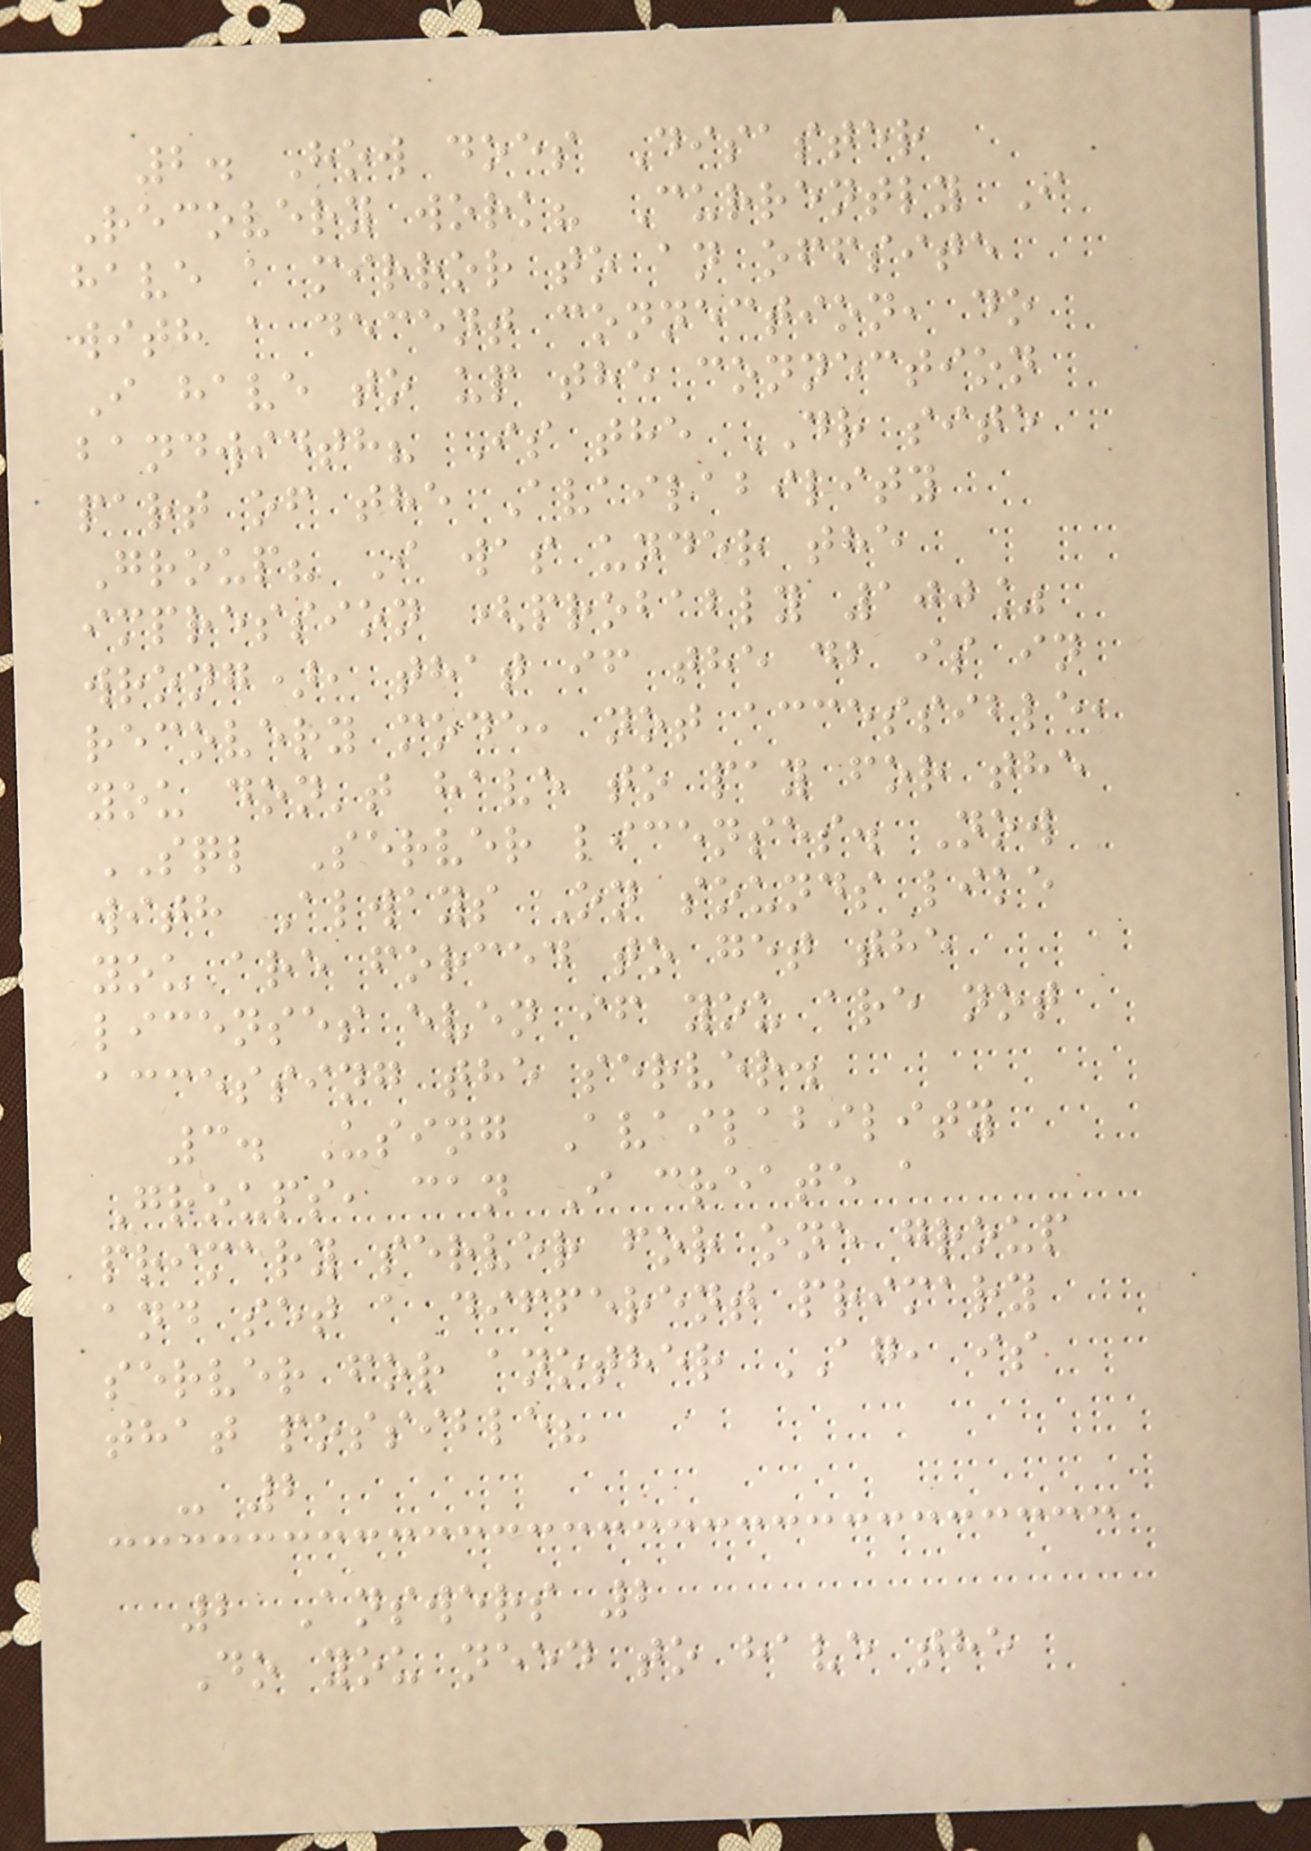2. How does Disaster
Recovery work? Currently I
have a mirror to an offsite
with a decent connection, do
I have to up the connection
bandwidth? Is the DR site
part of the Availability
Group? I was under the
impression (probably 100%
wrong), that if the db is in
recovery mode, not accessible,
you don't have to pay for the
SQL Server licenses. Now
with Always On sounds like
you are forced to get the
licenses even if you are not
accessing the server.
3. Using Availability
Groups, can I create a
primary server for one group
and set a different primary
server for another AG, is
that possible?
- 2
2 Answers 2
Do you need to have the
